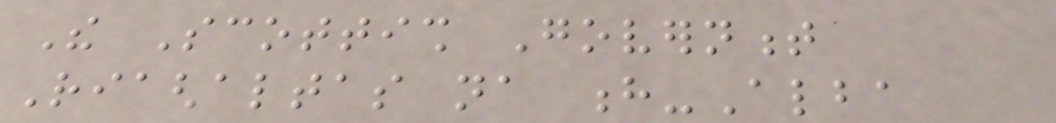The Scottish Government
Riaghaltas na h-Alba
